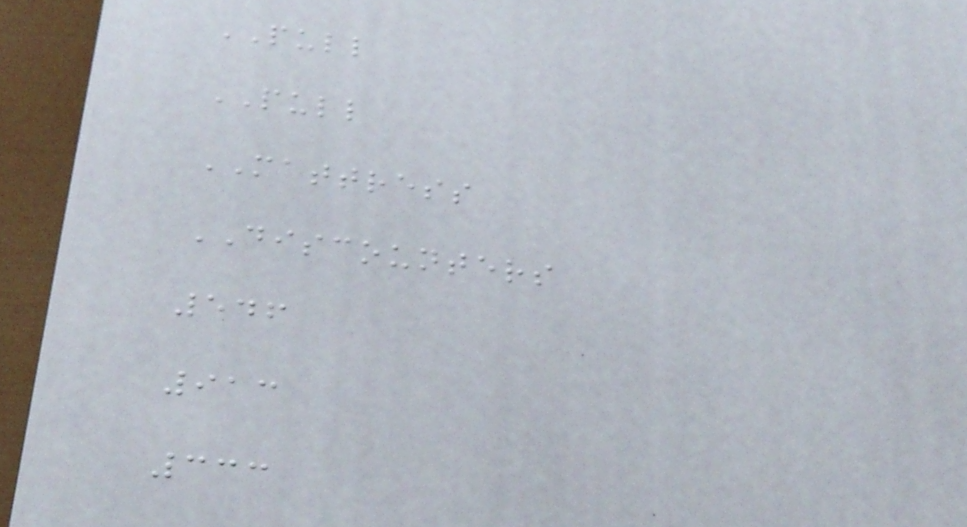PULL
PULL
MATTRESS
DISCOUNTERS
546
913
333
